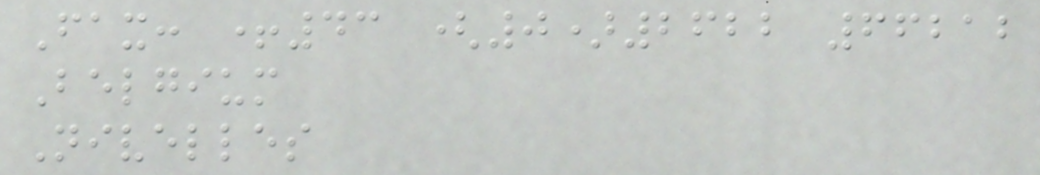Fax: +43 (0)2622 66212
Belgium
Nivelles
